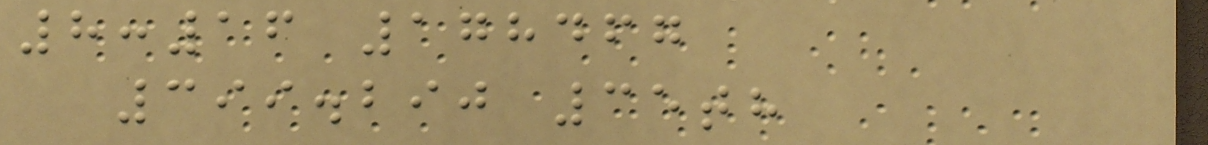8:16 178467
399.290 35th
